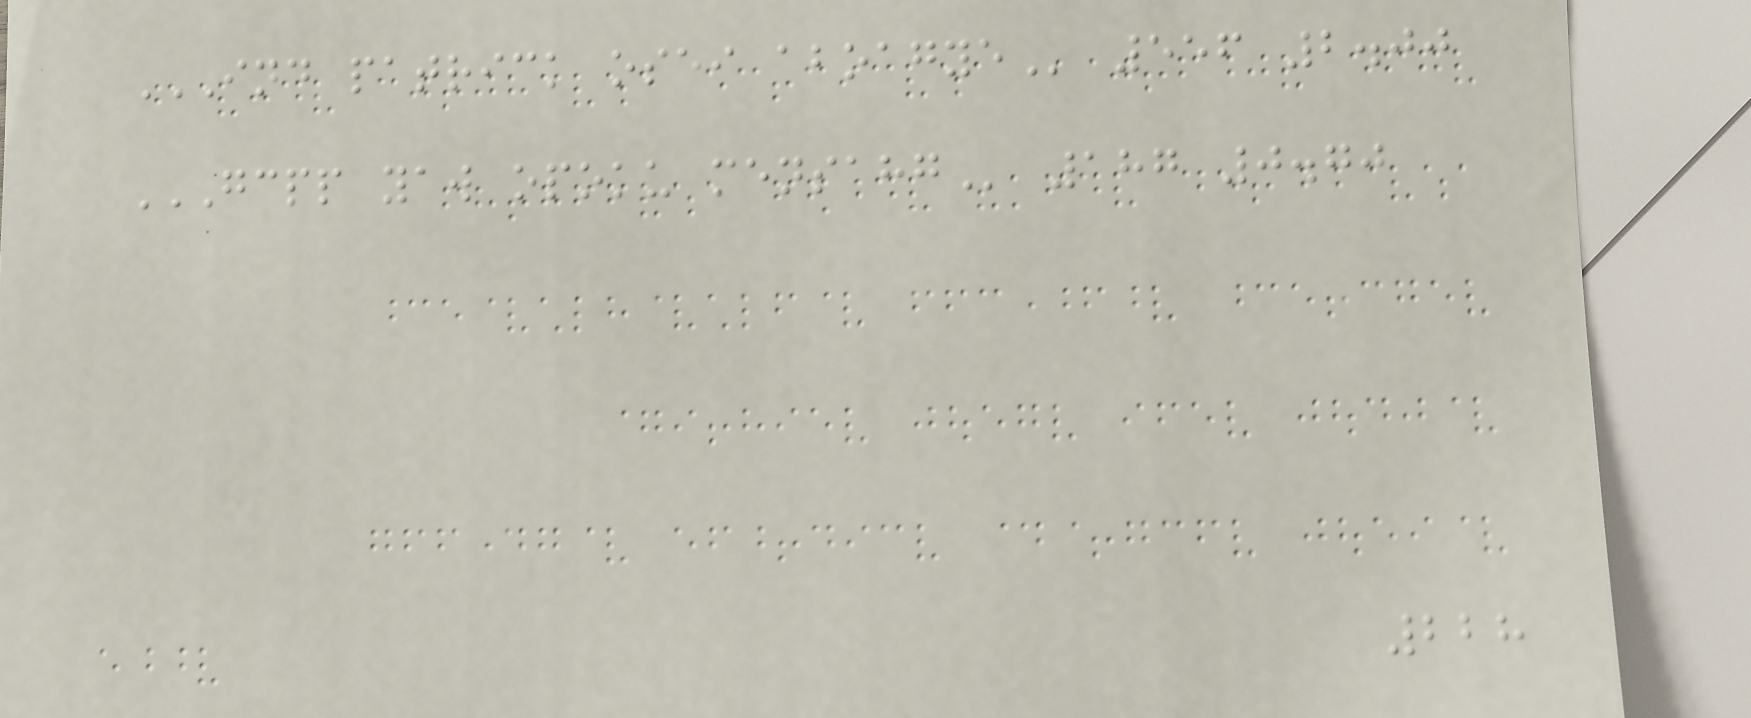IND PATRICK OSEI ABOAGYE 556 2.00
GCPP YAW OPOKU MENSAHG 187 0.70
228
